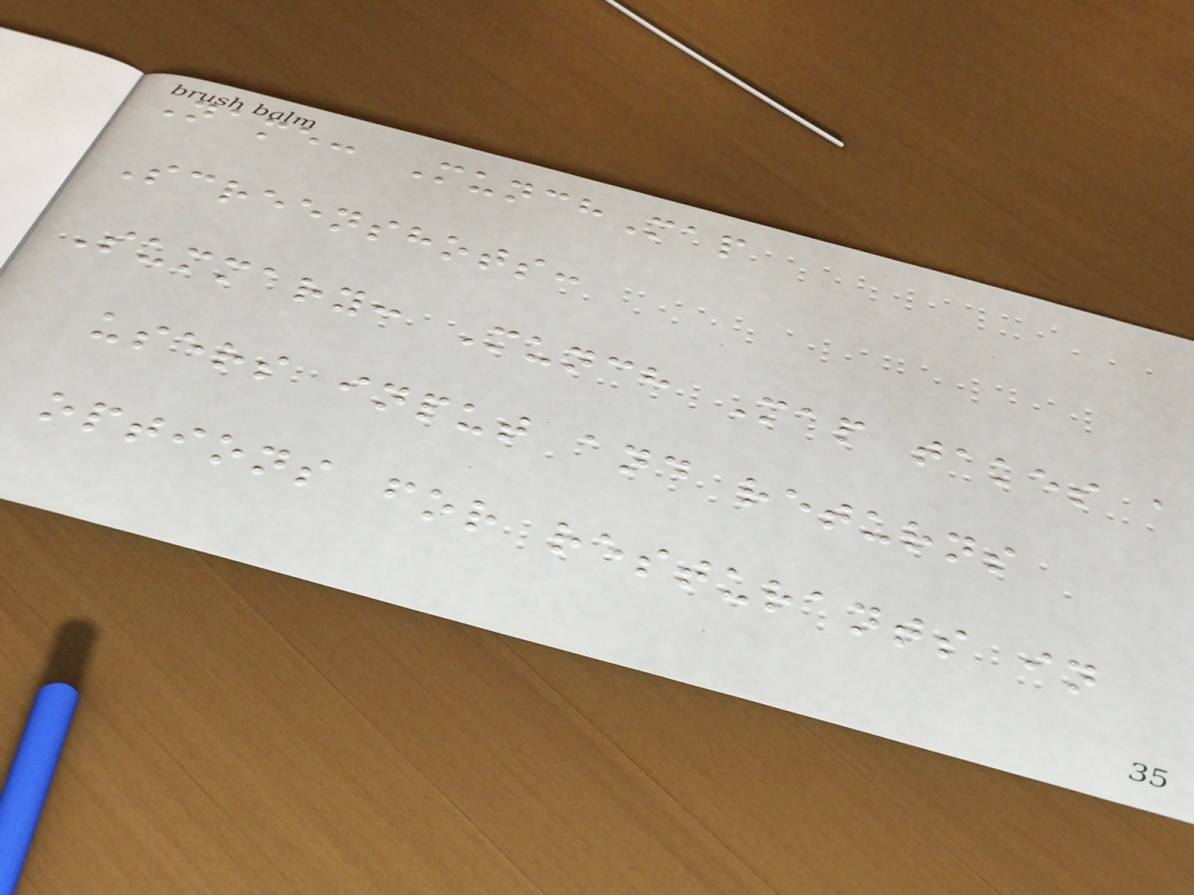Name: MunchMap
Screenshots:
Summary: Munch Map takes a
users input and returns
options for resturants in
